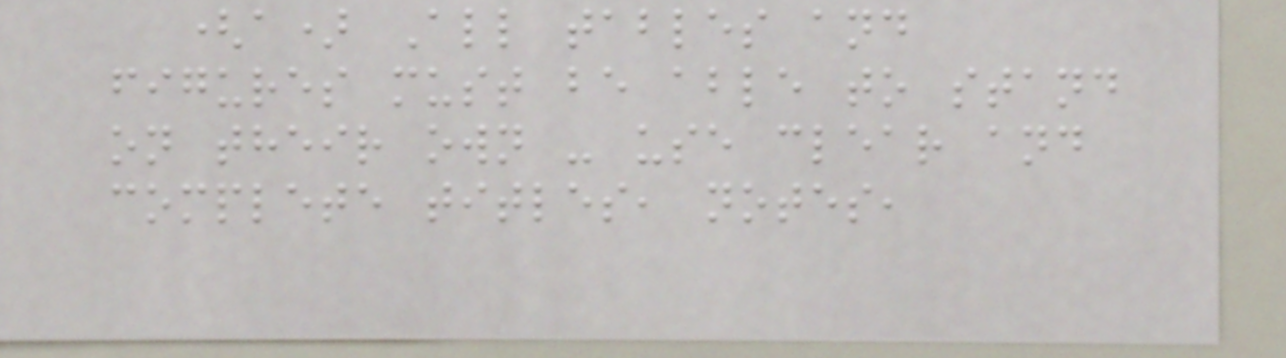(a) All tables and
figures must be able to stand
on their own - use clear and
complete titles, notes,
